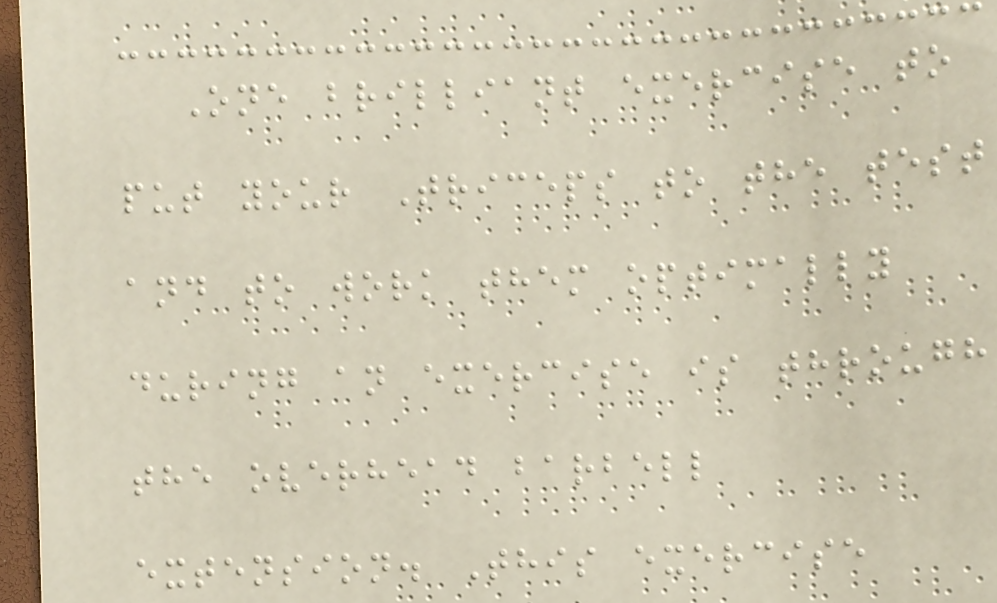One brilliant exercise to
put your Triceps to the test
and to work them optimally
during an exercise is through
the overhead barbell
extension. This exercise
